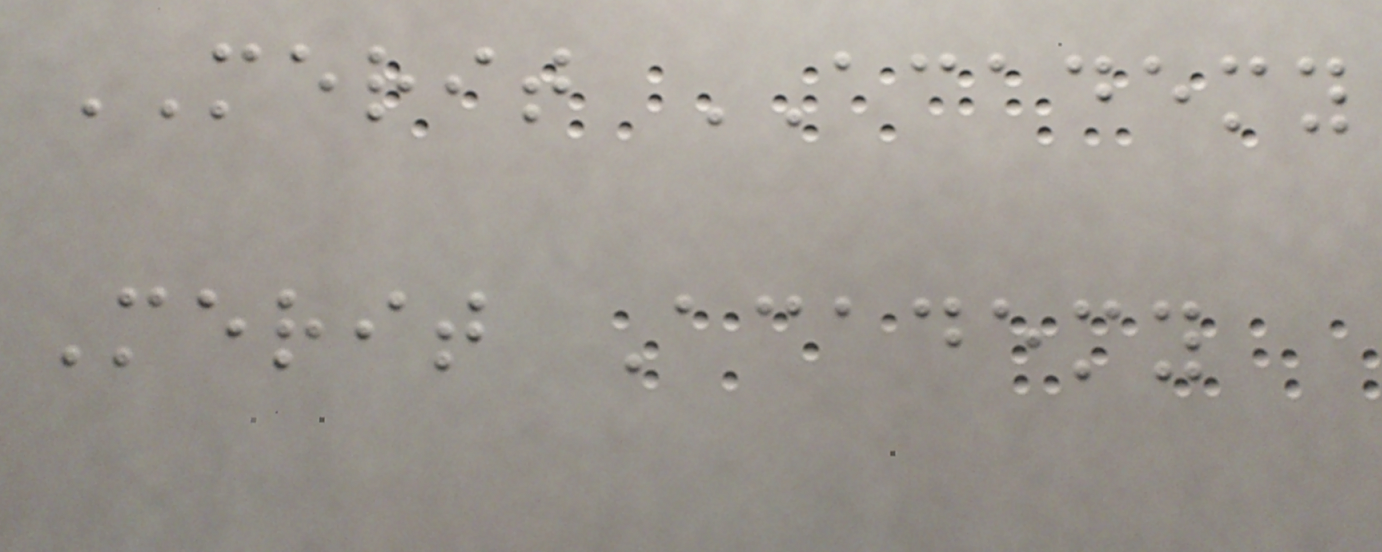MERIT ACADEMY
Merit Academy
